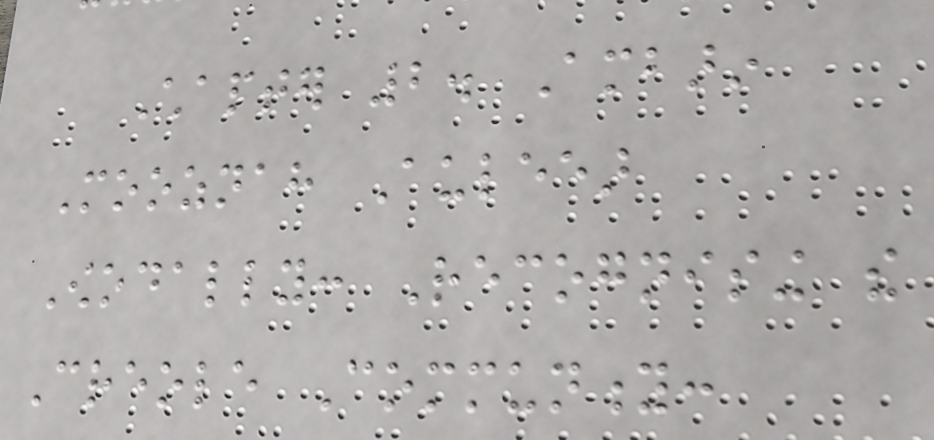Chapter 2. Ambarin
Mooznah Auleear
Owodally: Recognising the
Creole Community:
